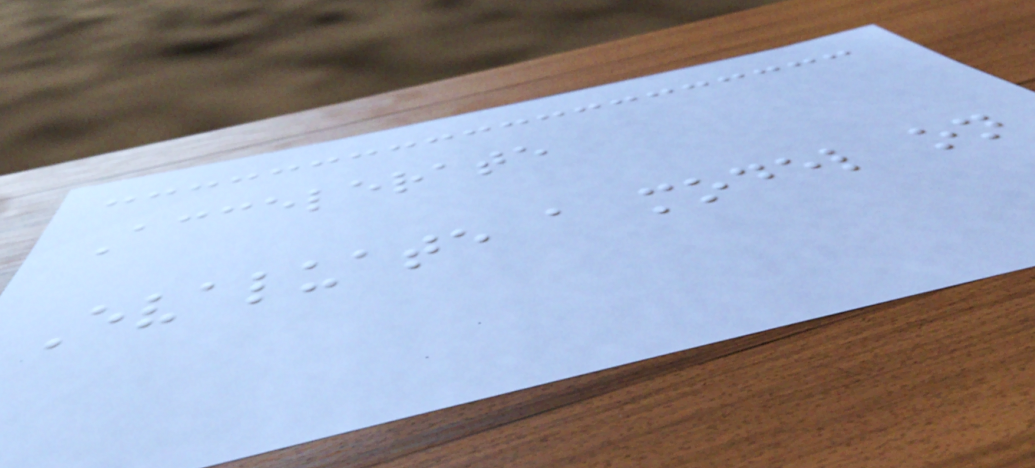Accelerate
Evaluate a model on
